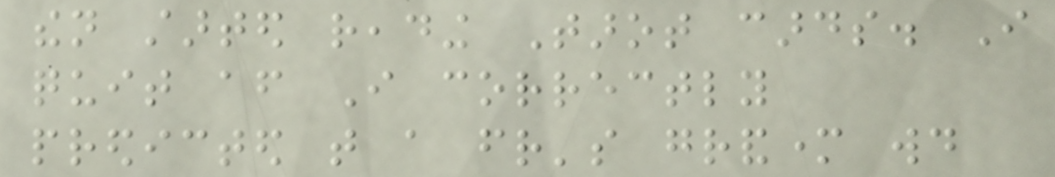then started reading Tarot cards. I
quit after I correctly
predicted that a friend's grandmother would
